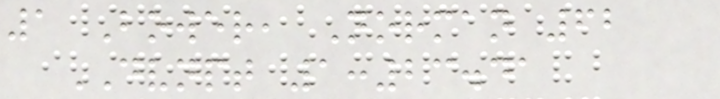1 Bower, Norman 62
DVNPT 1:23.41
